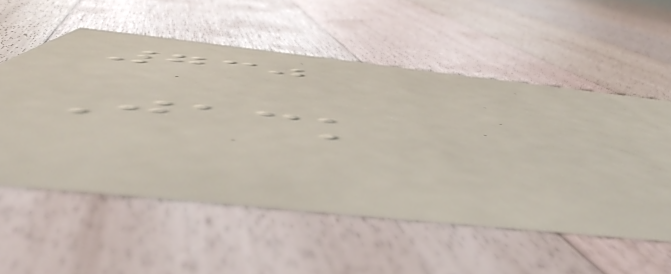730
Jack
